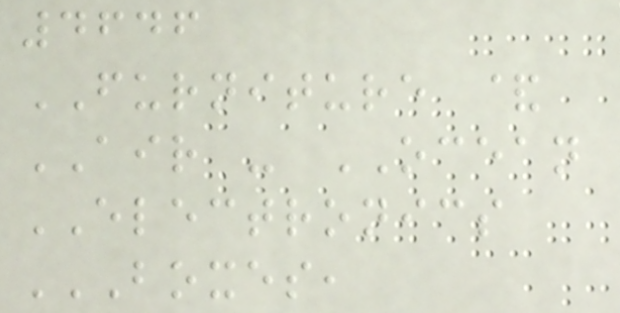4646
FURNITURE &
AIR - OCEAN
ELECTRONICS
BOXES,
